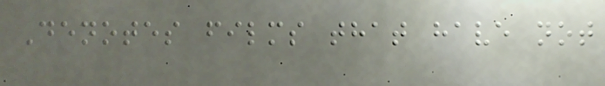Denotes films that have not
